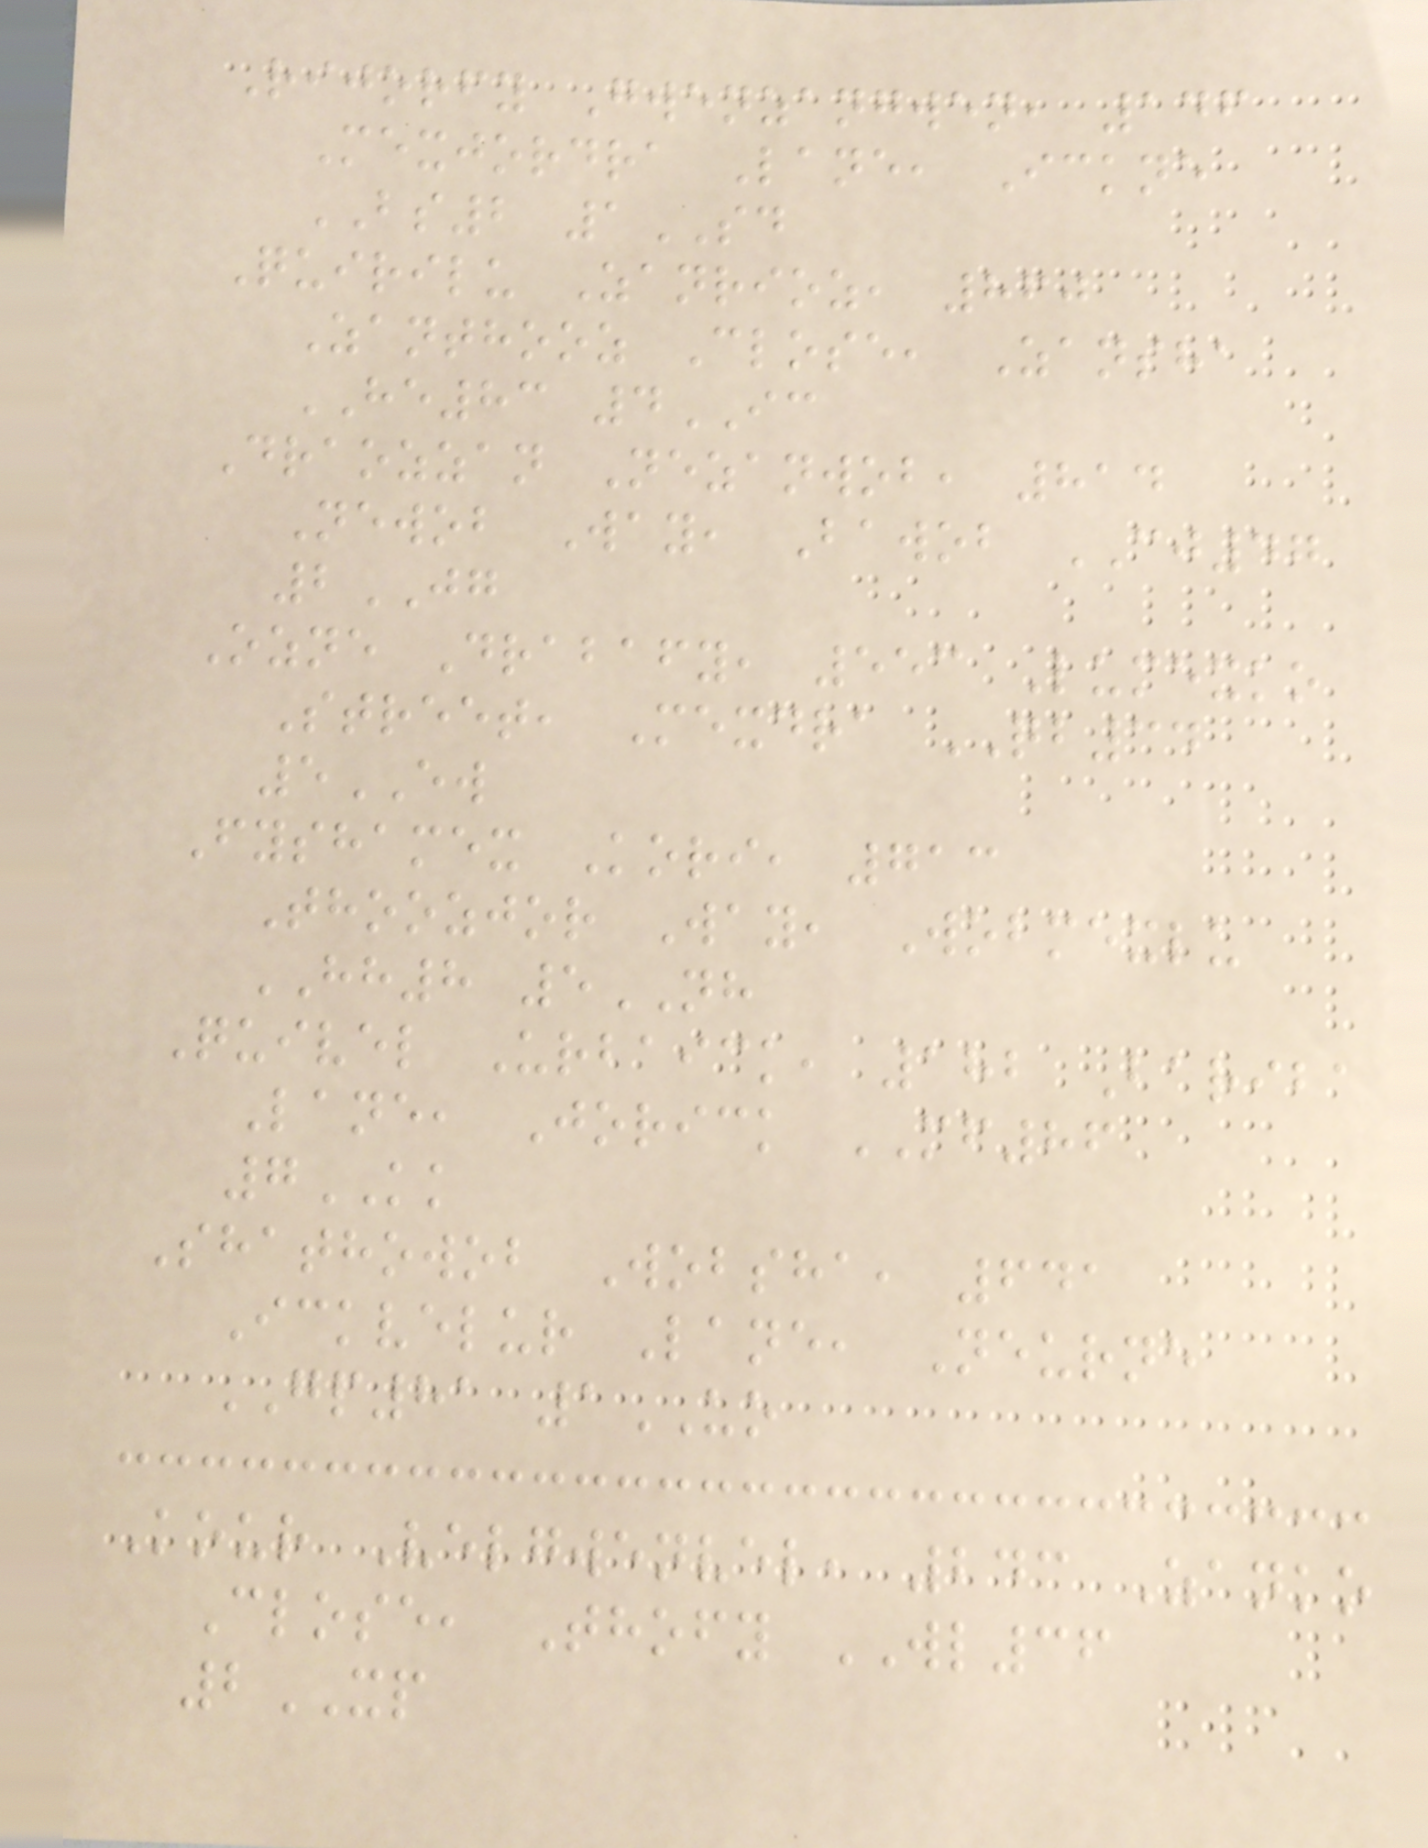Rijorfy Gwenzangwen, 146
Mexjordra Lane, Ickne
BS2 1SD
Quirilu Zanrioz, 860
Zanthooz Close, Zansha
HE83 4IC
Draozzan Nezanwob, 814
Newob Way, Bawob CJ47
2JG
Ozne Drabafy, 553 Lumexko
Street, Mexdra QB34
5EW
Fyshamex Kori, 713
Thoozjor Way, Wobmexlu
HH8 5NH
Quivel Urbaick, 182 Bariba
Lane, Jorick MF86
7KK
Shathowob Wobsha, 641
Ickvelur Lane, Neurne
GP81 1UO
Kour Velgwenvel, 243 Zanko
Close, Thofy WL36
2XP
